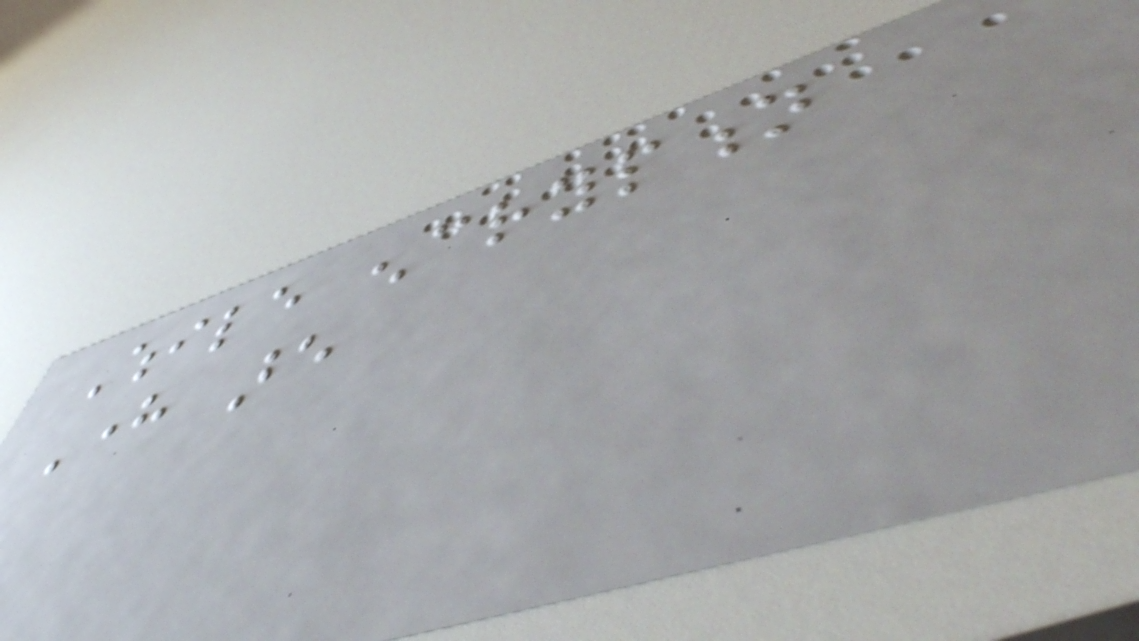While encryption
Here are
